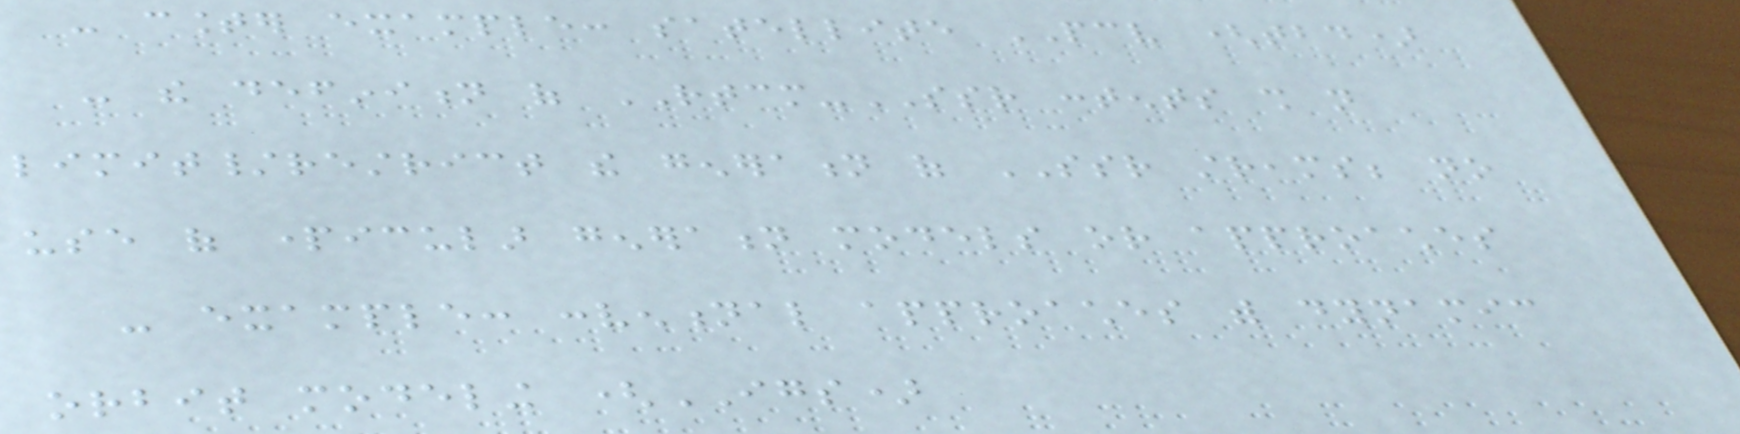- counter example: satellite PCV (tbd)
- the definition of RTCM-SSR contents shall not
limit/restrict the generation of SSR streams; no
use of particular generation models or approaches
- example: conventional approaches with dynamic
orbit modeling (IGS)
